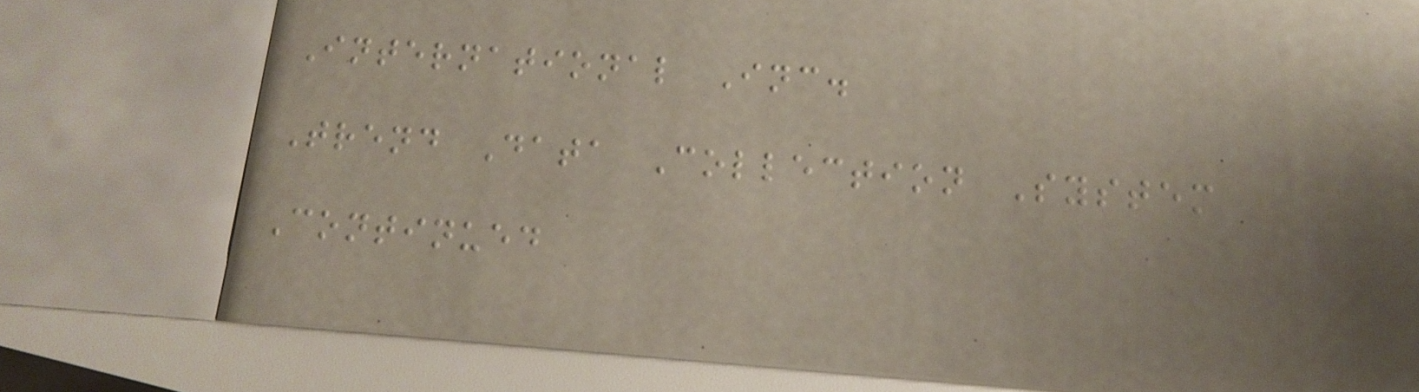International Inc.
Trend Data Collection System
Continued
